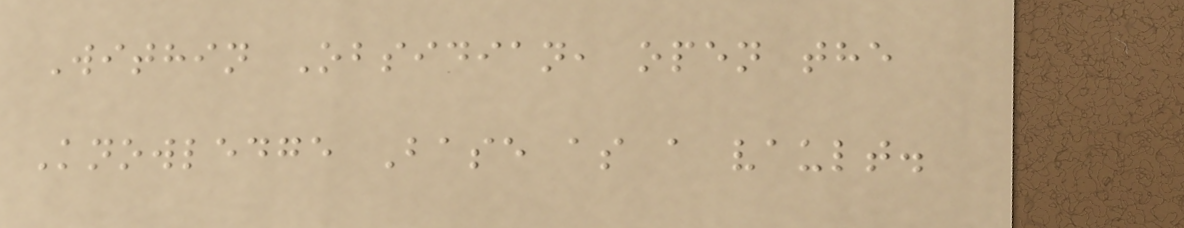Within Obsidian, open the
Knowledge Base as a vault.
